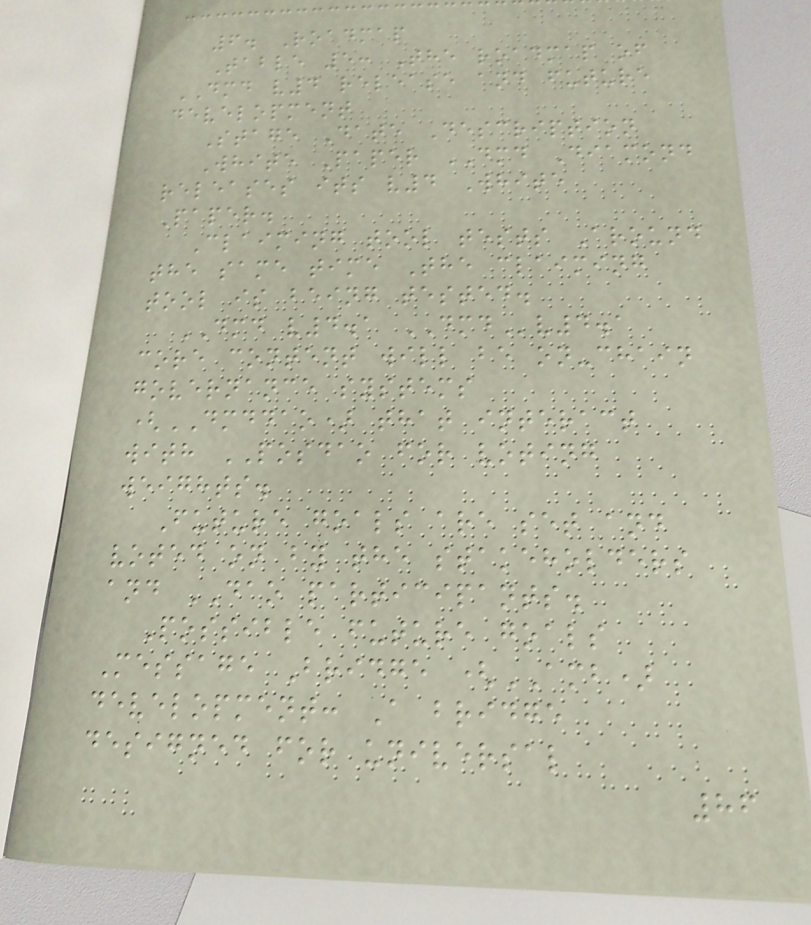6. Roadmap
Table 5: The roadmap of
DMD v4 release and future
development
Stage Date Description
White Paper DMD Diamond
releases its v4 White
Paper.
Claiming tool tests Around
the same time The claiming
tool is being tested.
DMD v4.1 DMDv4.1
core content will be on-chain
governance systems
(DMDDAO) that interact
with POSDAO for voting
weights.
Future goals are set and
voted on by the stakeholders
and DAO participants.
Possible future goals
Message Bridge (AMB)
development: A bridge
designed for universal
86
